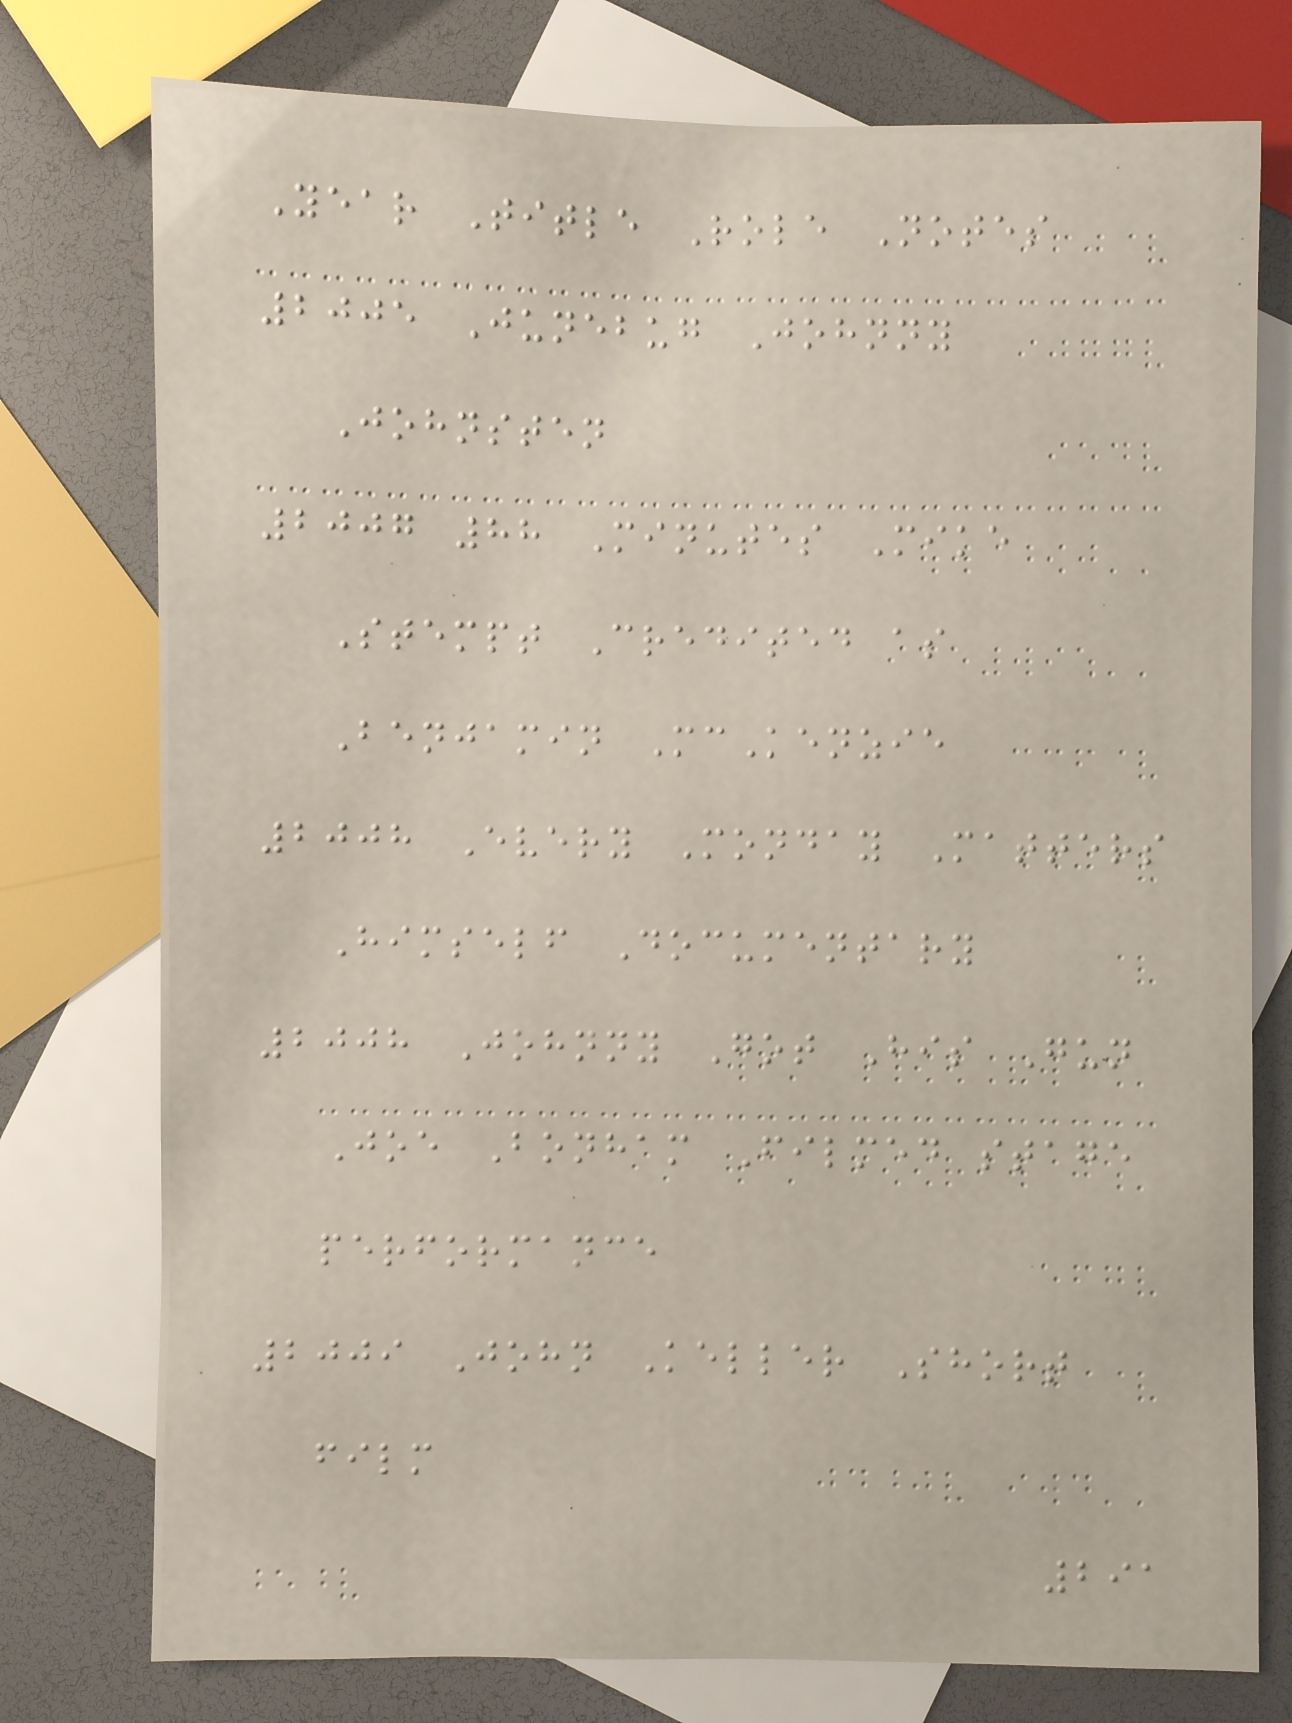Year Title Role Notes
2005 Junebug Johnny
Johnsten
2007 88 Minutes Mike
Stempt Credited as
Benjamin McKenzie
2008 Every Monday Matters
Himself Documentary
2008 Johnny Got His Gun
Joe Bonham Filmed stage
performance
2009 John Keller Short
film
291
